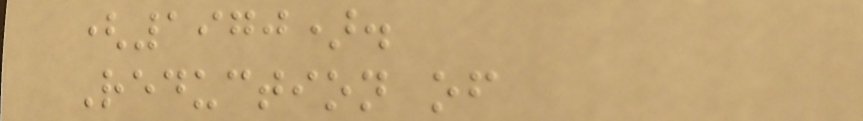(1970).
Reduction of
